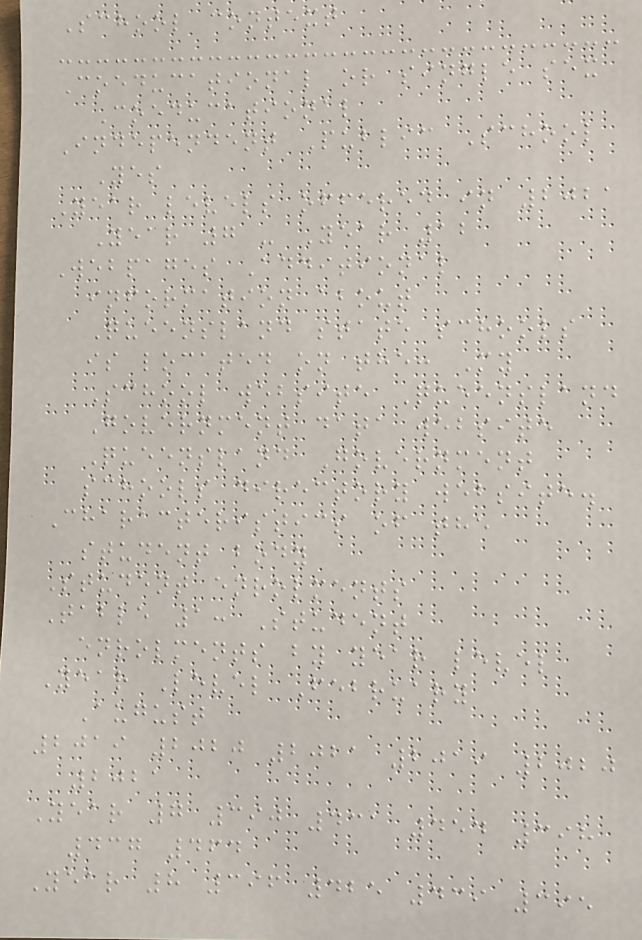School context
Coeducational or single sex
Coeducational
Independent Public School
Yes
Year levels offered in 2021
Year 7 - Year 12
Webpages Additional
information about
Queensland state schools
is located on the: My
School website Queensland
Government data website
Queensland Government
schools directory website.
Characteristics of the
student body
Student enrolments
Table 1: Student
enrolments by year level
Year Level February
August
2019 2020 2021 2019 2020
2021
Year 7 390 431 454 398
437 464
Year 8 396 425 439 395
